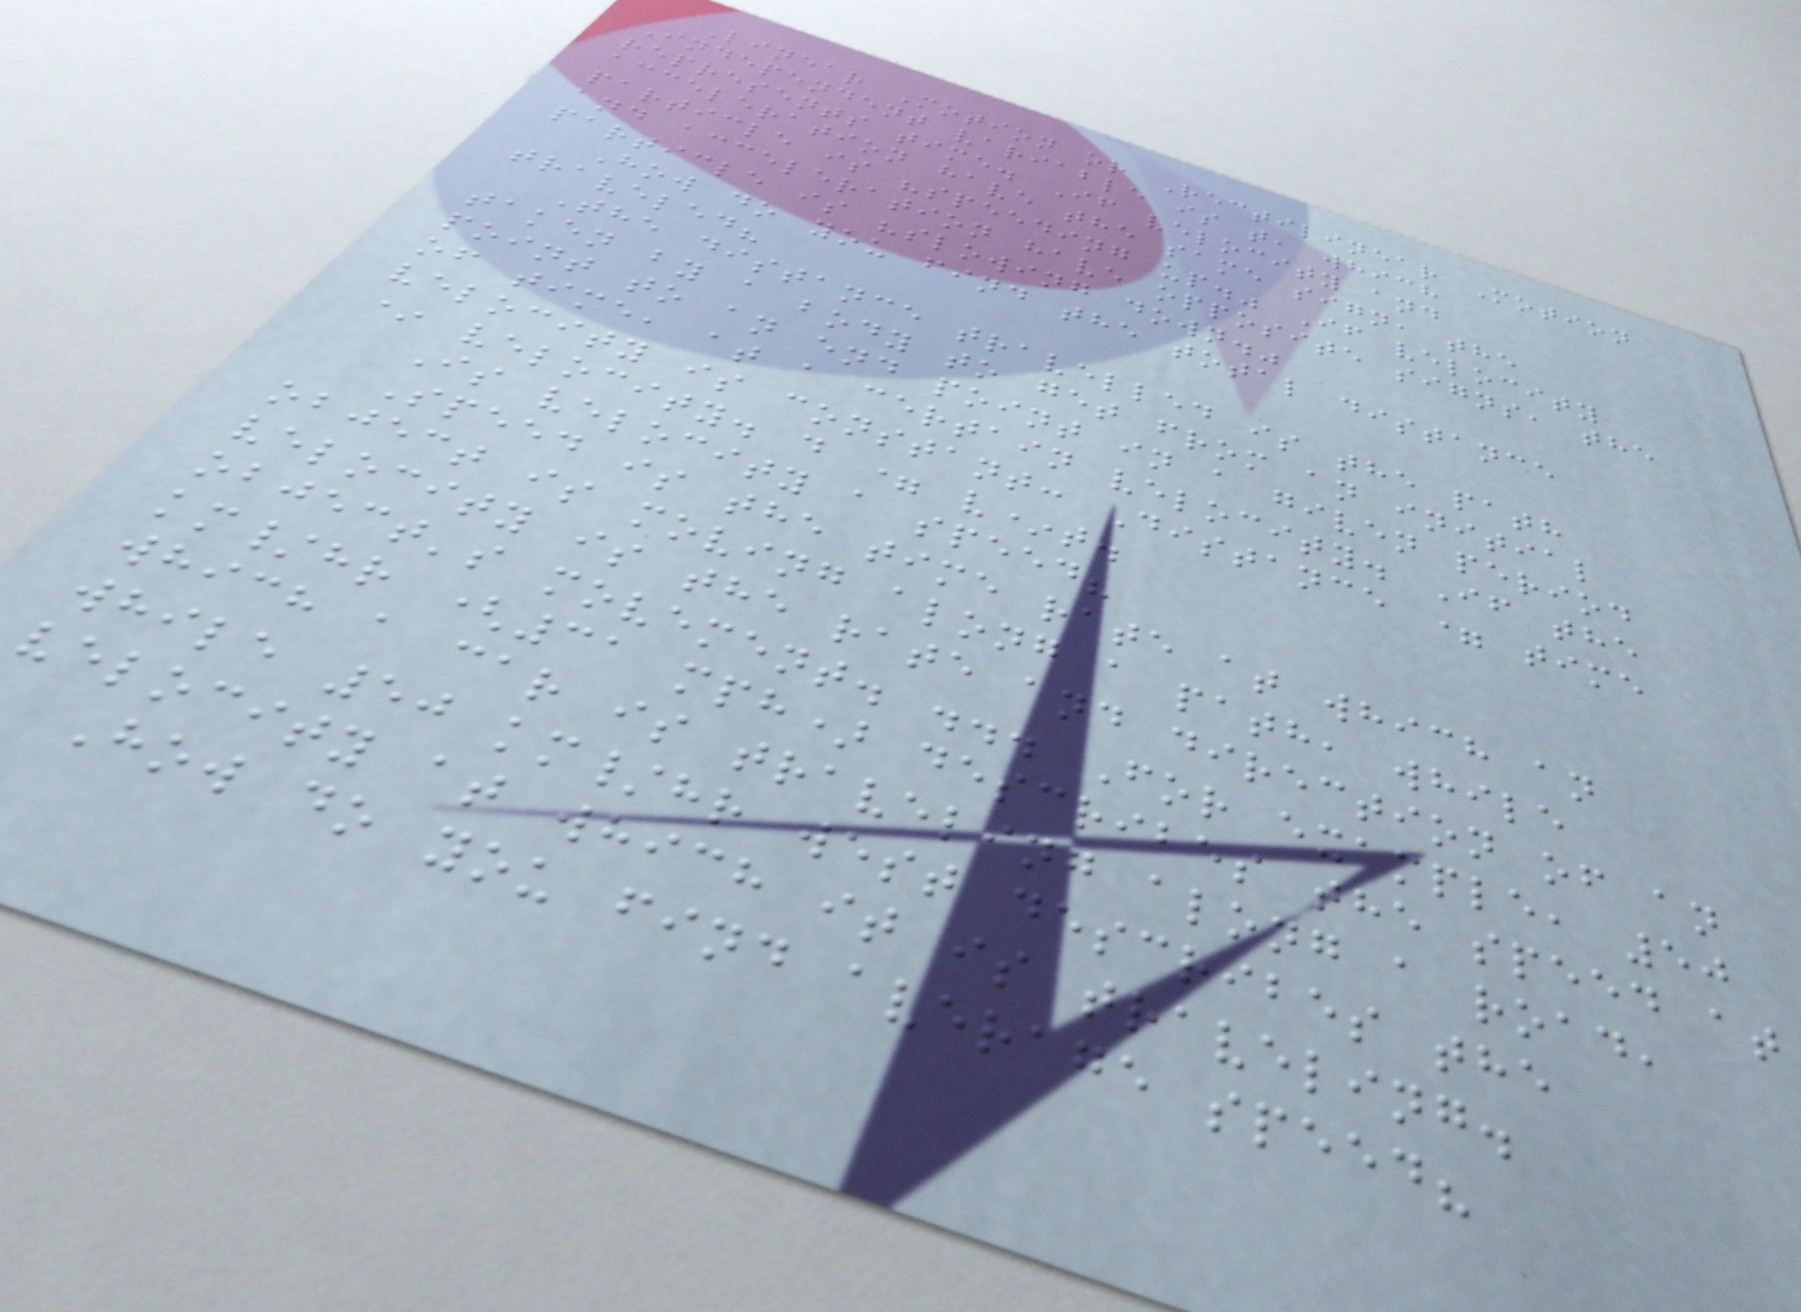Linear Motion or Rectilinear Motion
Independent variable is t, which
represents time. If velocity and
acceleration have the same sign, the
particle is "speeding up." If velocity
and acceleration have opposite signs, the
particle is "slowing down."
How do you find the total distance
traveled?
The distance travelled is the path
taken by a body to get from an initial
point to an end point in a given period
of time, at a certain velocity. If the
velocity is constant: Distance = time
* velocity. d = v*t.
Is velocity a speed?
Speed is the time rate at which an
object is moving along a path, while
velocity is the rate and direction of an
object's movement. ... For example, 50
km/hr (31 mph) describes the speed at
which a car is traveling along a road,
while 50 km/hr west describes the
velocity at which it is traveling.
How do you find average speed?
